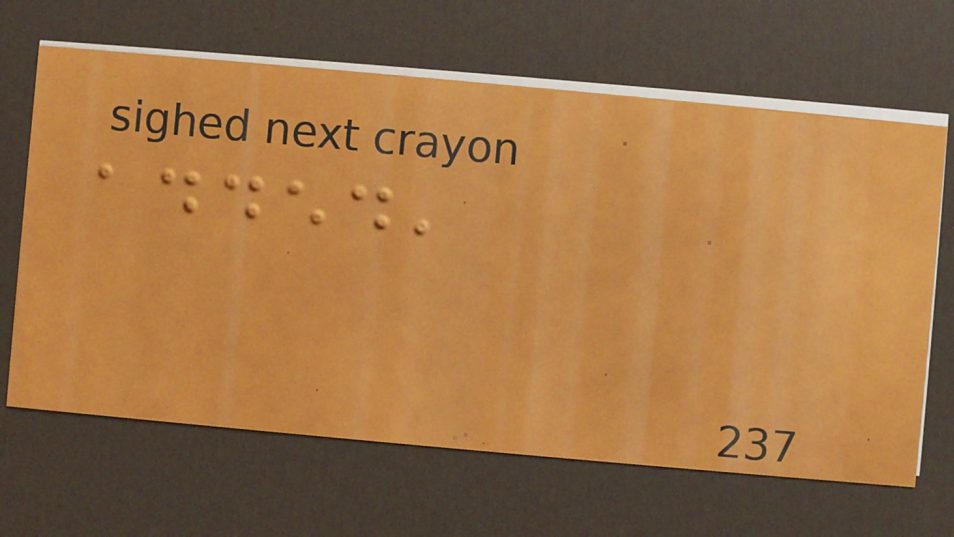added,
